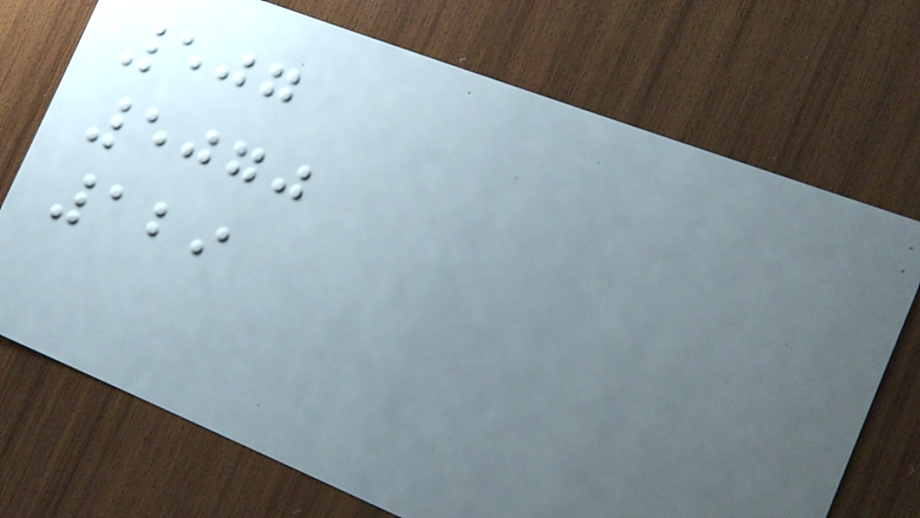507
5070
129
